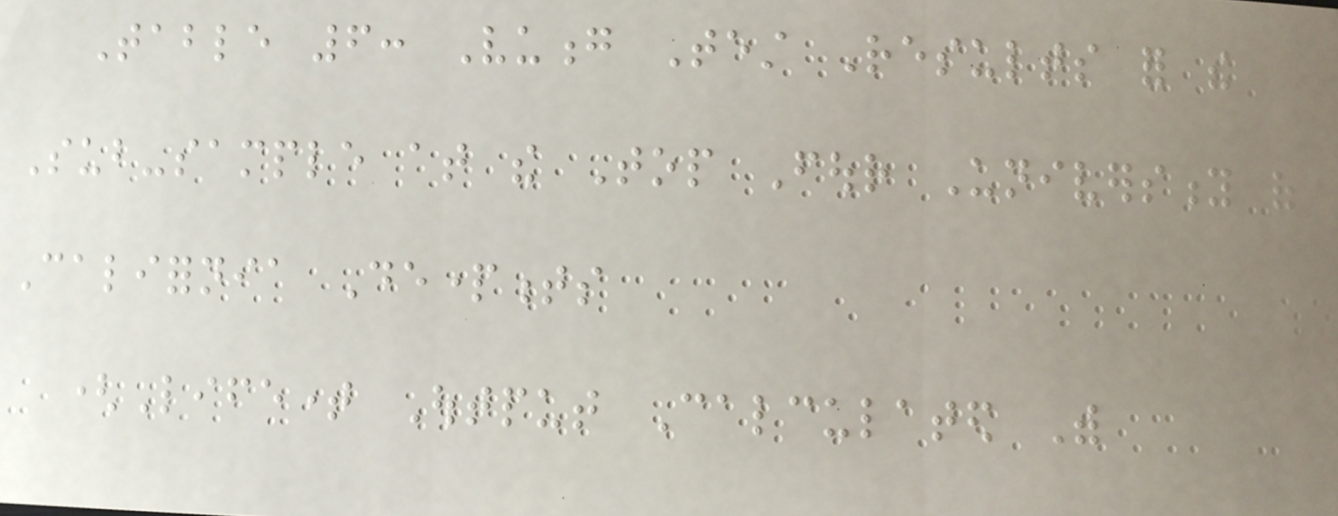Table 6: Vuong Test Results for the
Sub-sample at the Top Four University of
California Departments
(Lifetime Output Calculated With
